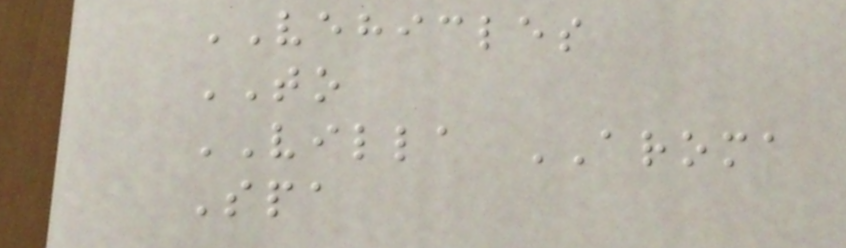VEHICLES
TO
VILLA AROMA
Spa
